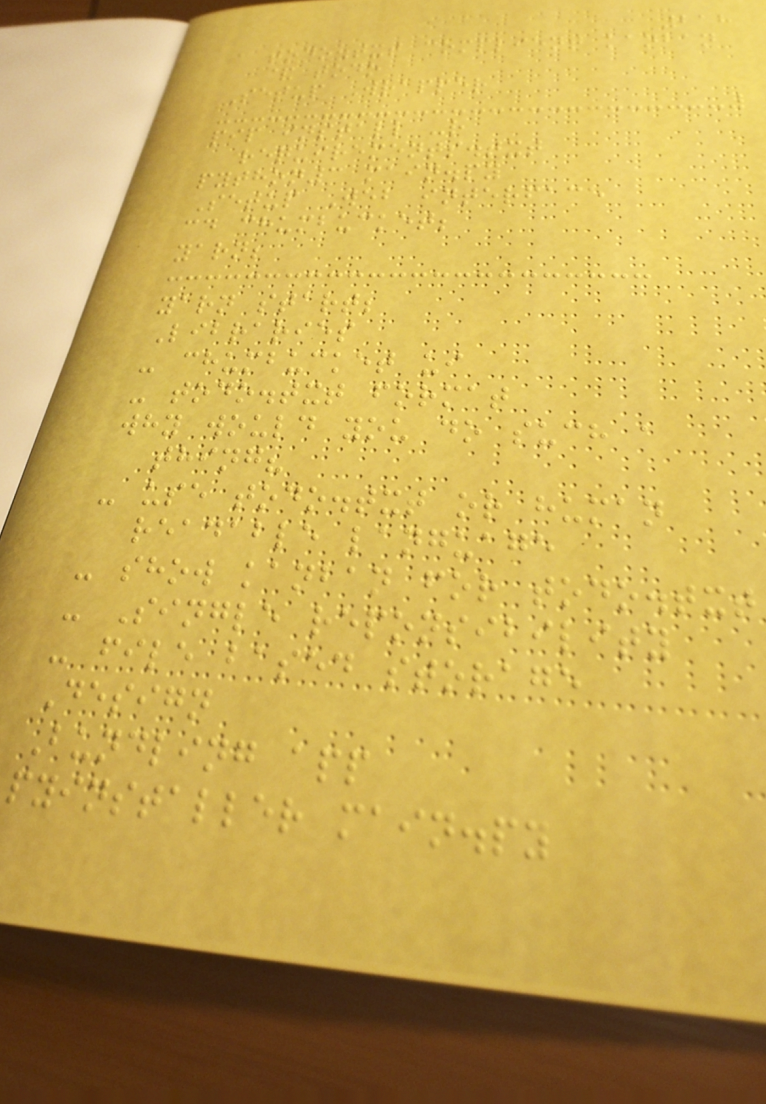218
a todo.txt complient kanban
& todo
Setup Wrapper
pip install -r
requirements.txt
python3 main.py
Setup Web interface
cd chumbucket;
yarn;
yarn start;
Libraries
- chumbucket ui
- todo.txt format
why would you do such a
thing?
- use todo.txt or human
readable language
- show kanban for todo.txt
- Single reponsibility
- file based storage
Design
Bundling app
pyinstaller main.py
